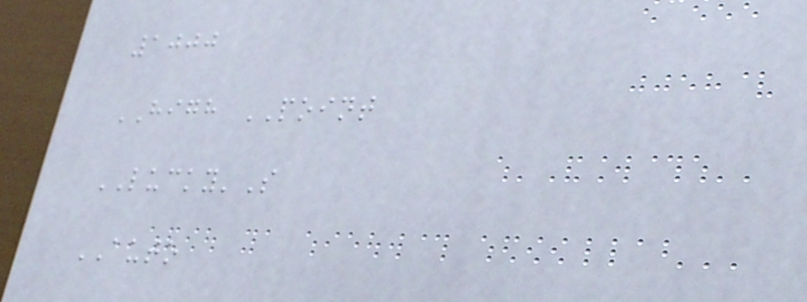1000
HIGH POINT
LUCKY'S
AUTO
